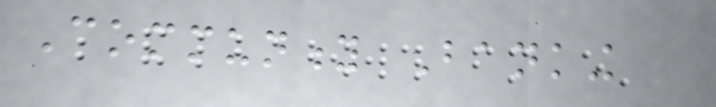Community Banking
